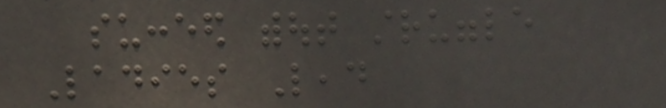succeed without struggle
Ladies Lead
